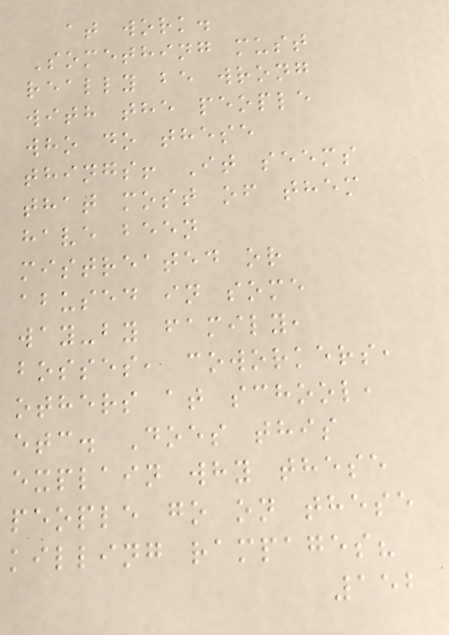at work.
Something must
really be wrong
with the people
who do these
things! It seems
that most of them
have been
mistreated or
abused in some
way-by family,
bosses, coworkers,
others at school,
etc. Does this
explain why these
people go on these
killing rampages?
152
